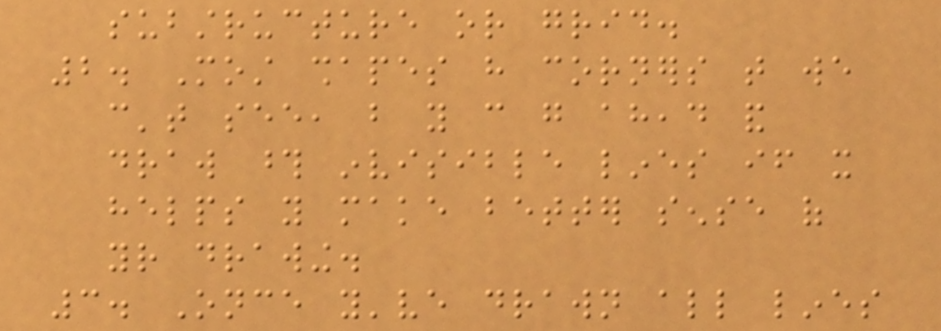substructure or grid.
2. Most shapes have corners that we
can't see, but you can go ahead and
draw those invisible lines if it
helps you make better sense of
your drawing.
3. Once you've drawn all lines
